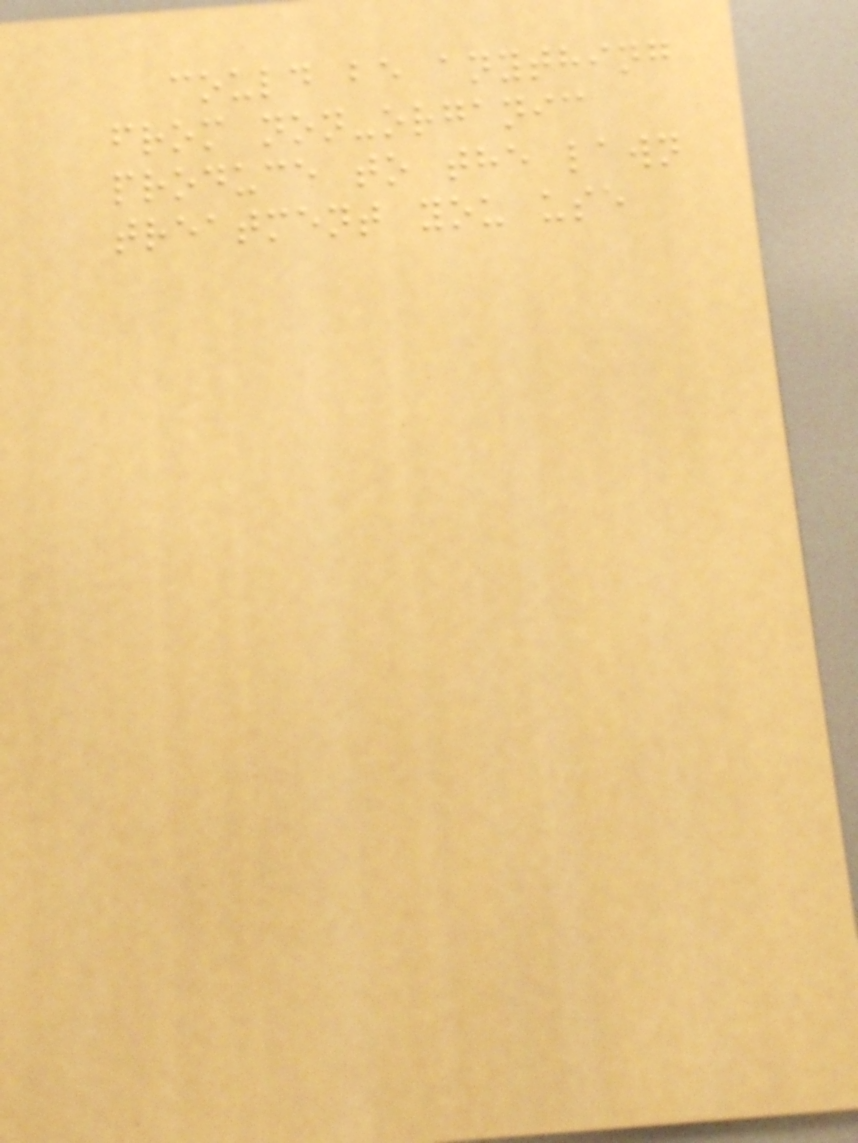could be anything
from non-organic
produce to the lawn
treatment you use
